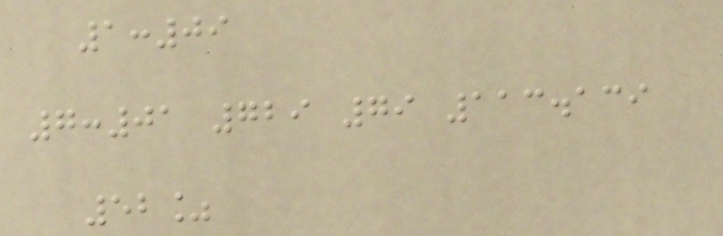1:09
7:01 729 79 113.139
52%
